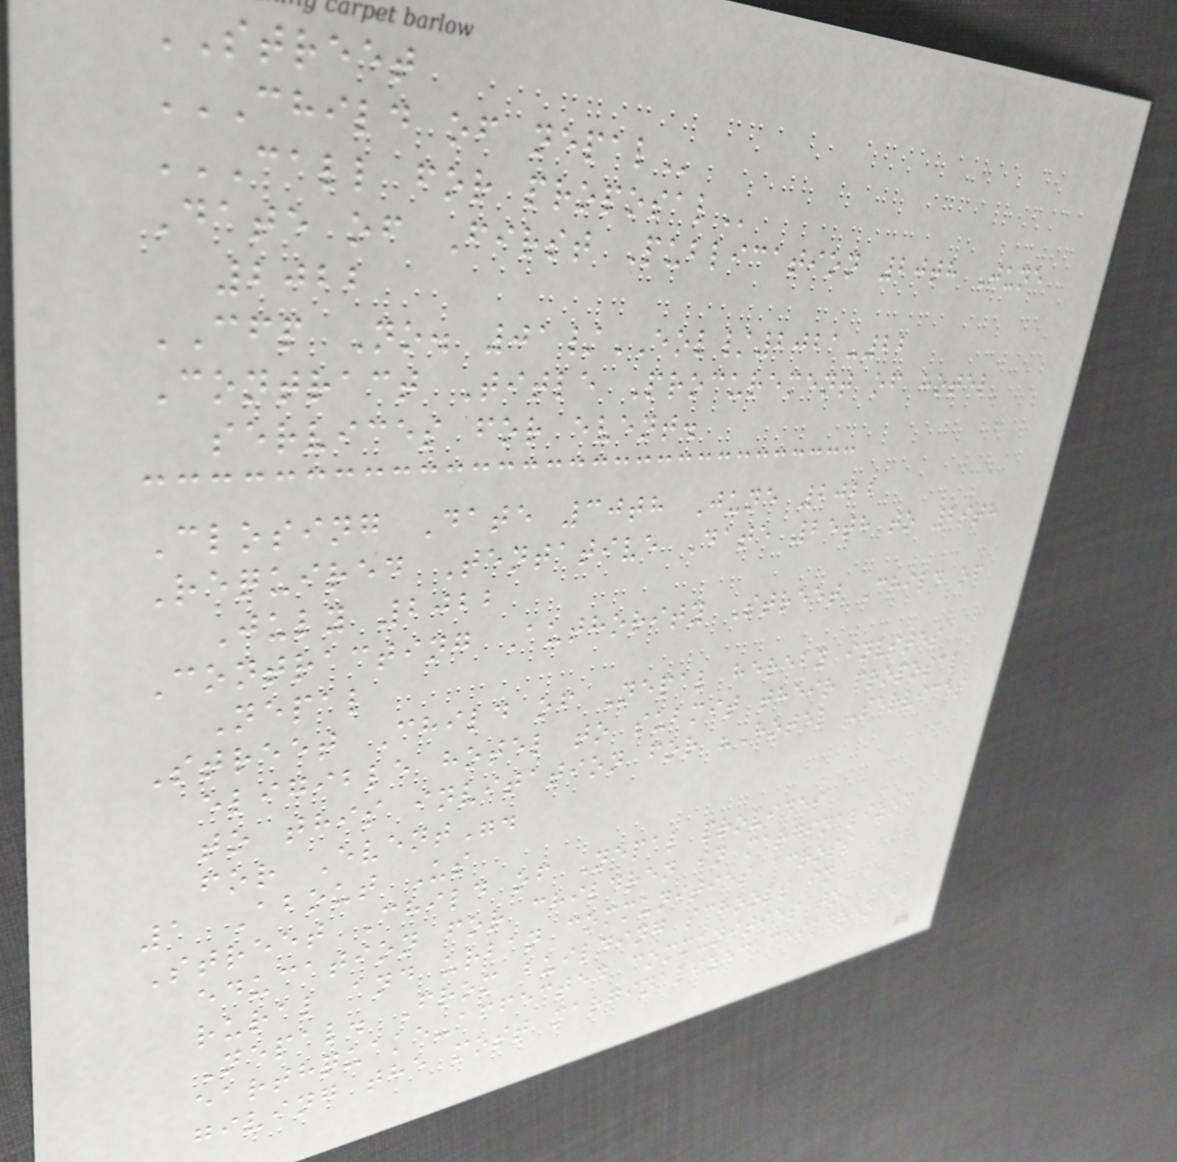STREET
CHILD OF NEPAL
CALL FOR PROPOSAL
Date of First Publication 20th June
2022
CFP No. 01/EOL/2021-22
Contract Title Procurement of hotel
services for event.
Closing Date 30th June 2022
Required Tentative Date 25th to 29th
July 2022
Contracting Authority Street Child of
Nepal
Street Child of Nepal hereby invites
eligible hotel to submit their proposal
to this invitation for "Hotel Services
for Event".
1 About Us
Street Child of Nepal provides
education for children in marginalized
rural and urban communities across
Nepal. From building schools in
earthquake-affected communities to
giving the most marginalized children a
